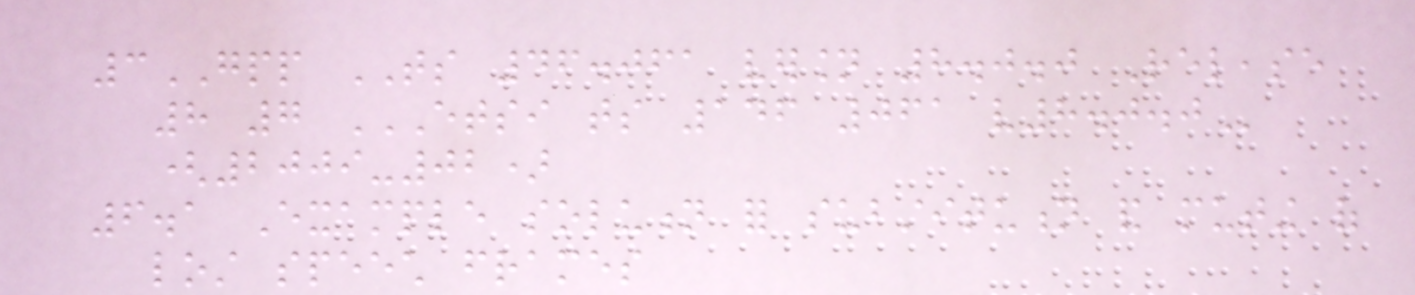3GPP TS 46.061 version 8.0.0 Release
8 7 ETSI TS 146 061 V8.0.0
(2009-02)
6.1 Example solution for substitution and muting of
lost speech frames
